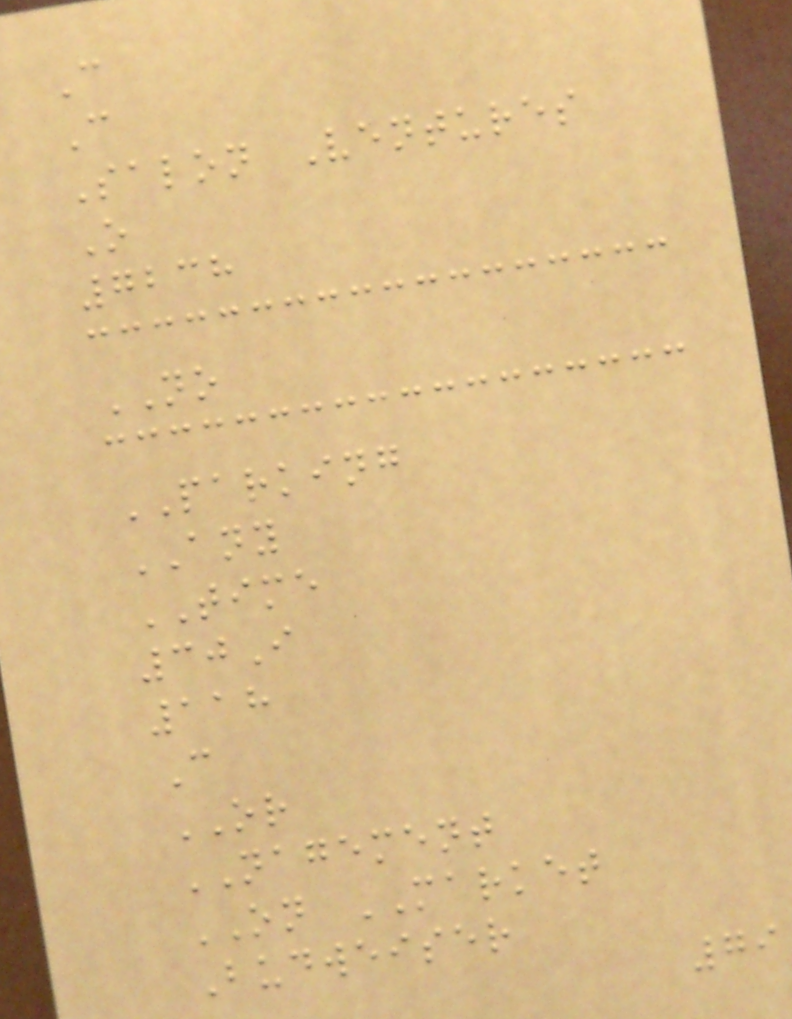C
C
Salon Ventures
O
7238
NO
PARKING
ANY
TIME
30I
118
C
OR
NAGEMENT
ON MARKET
Budweiser
79
